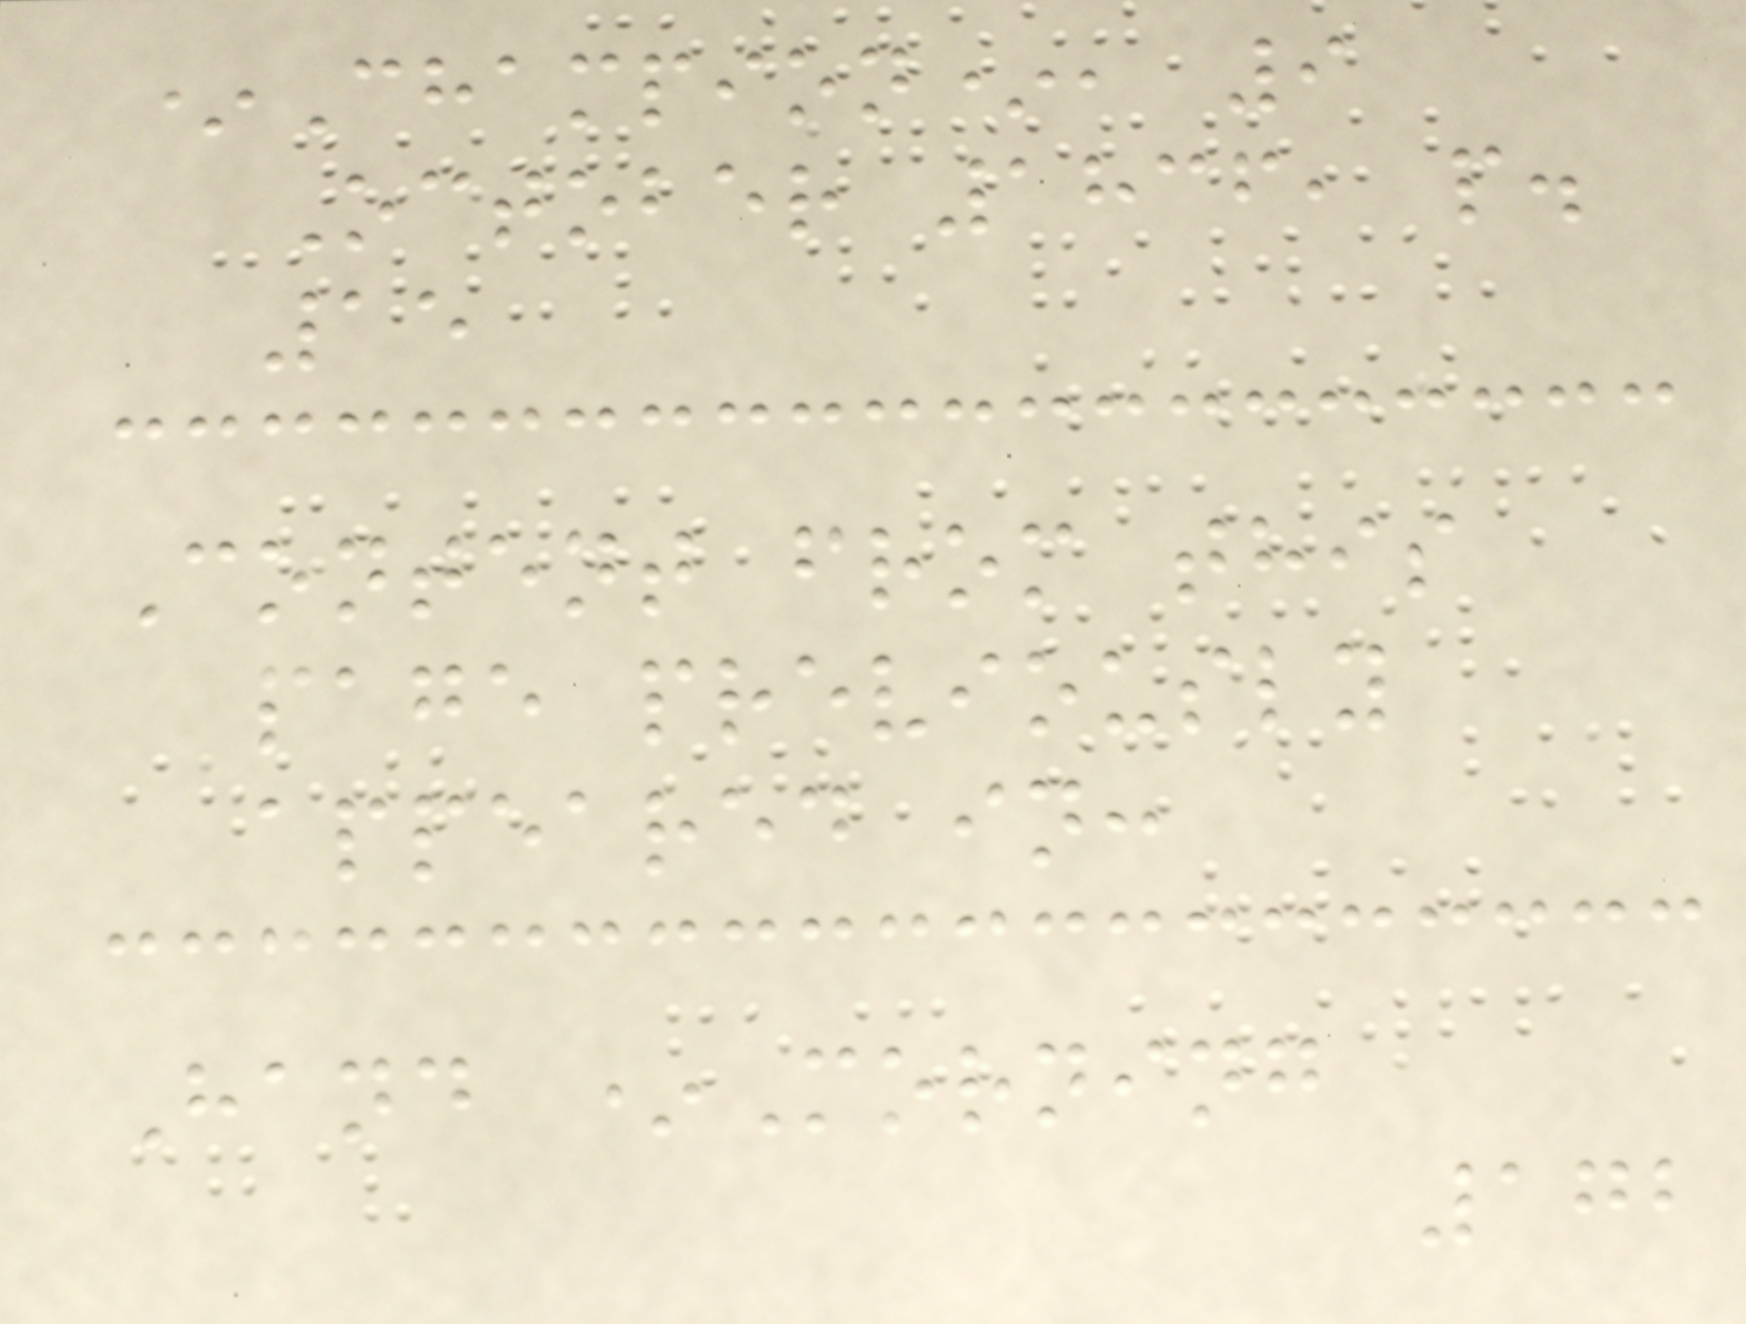*Champion*, 9
October 1836, p.
15
Content from this
page previously
appeared in:
Hand *Morning
172
